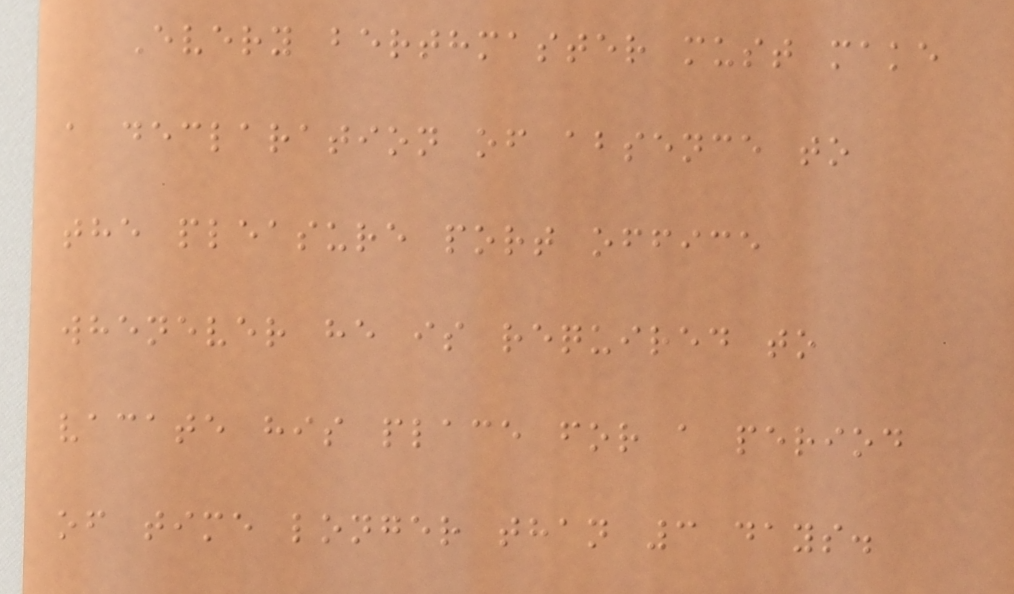Every berthmaster must make
a declaration of absence to
the pleasure port office
whenever he is required to
vacate his place for a period
of time longer than 3 days.
